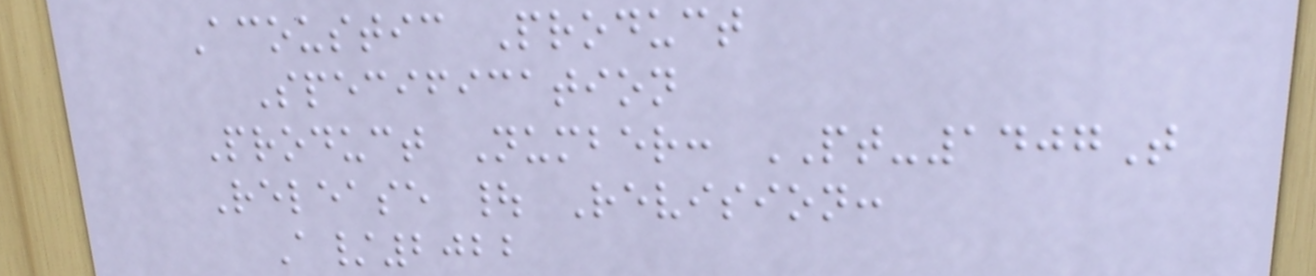Acoustic Product
Specification
Product Number: PT-1407T
Release | Revision:
A/2022
